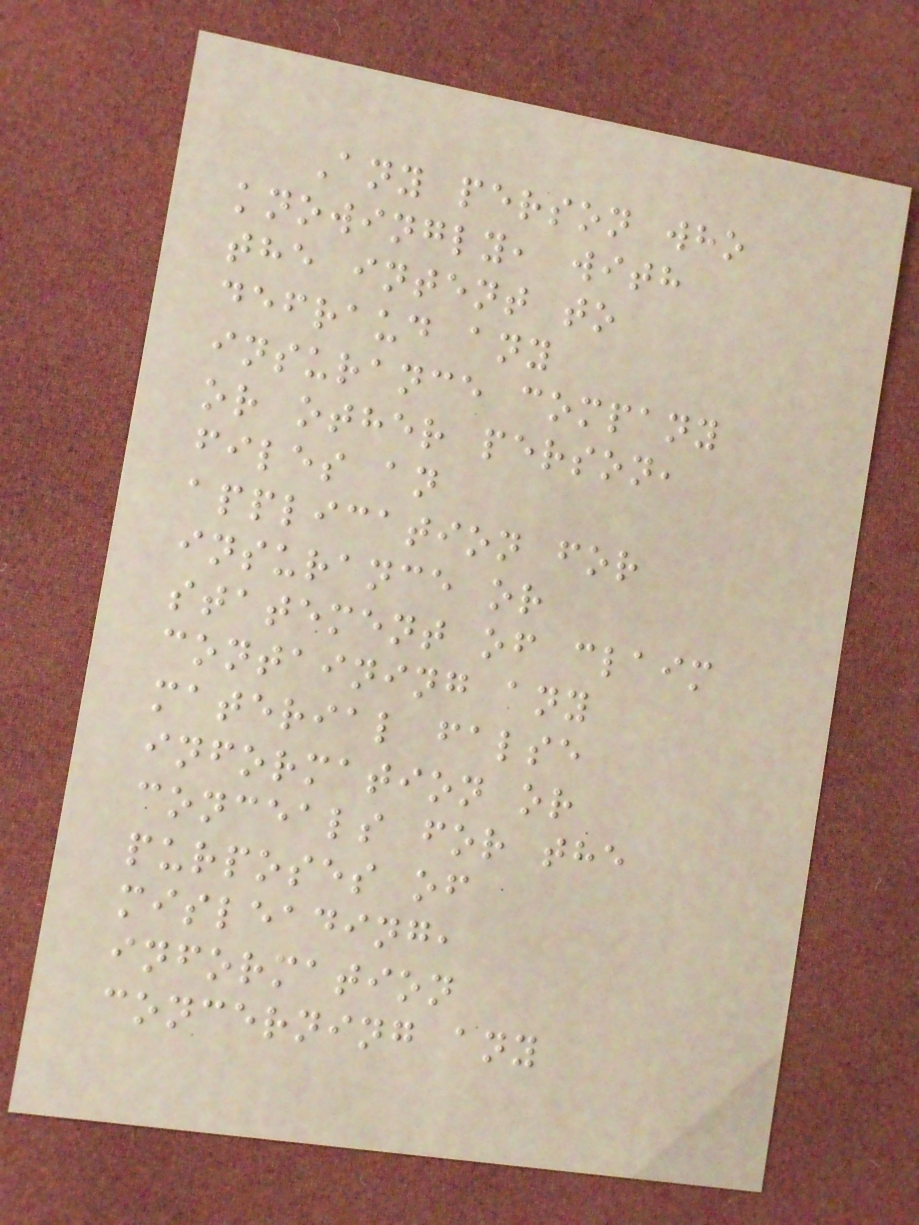Any person who
knowingly, with
the intent to
defraud any
insurance company
or other person,
files an
application for
insurance or
statement of claim
containing any
material false
information or
conceals for the
purposes of
misleading,
information
concerning any
